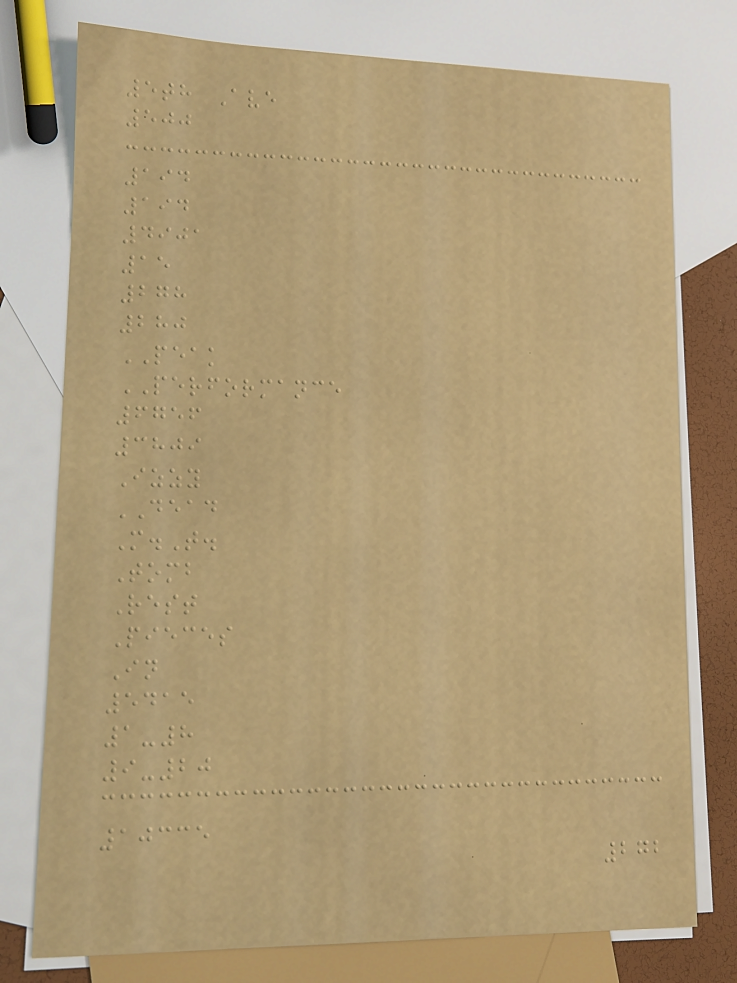5th Ave
500
194
194
4901
15
278
280
PEAK
PERFORMANCE
6756
3809
Izzy
DEAD
M.T.
Tomb
Rest
Pieces
In
5415
1-8
9-20
10335
272
